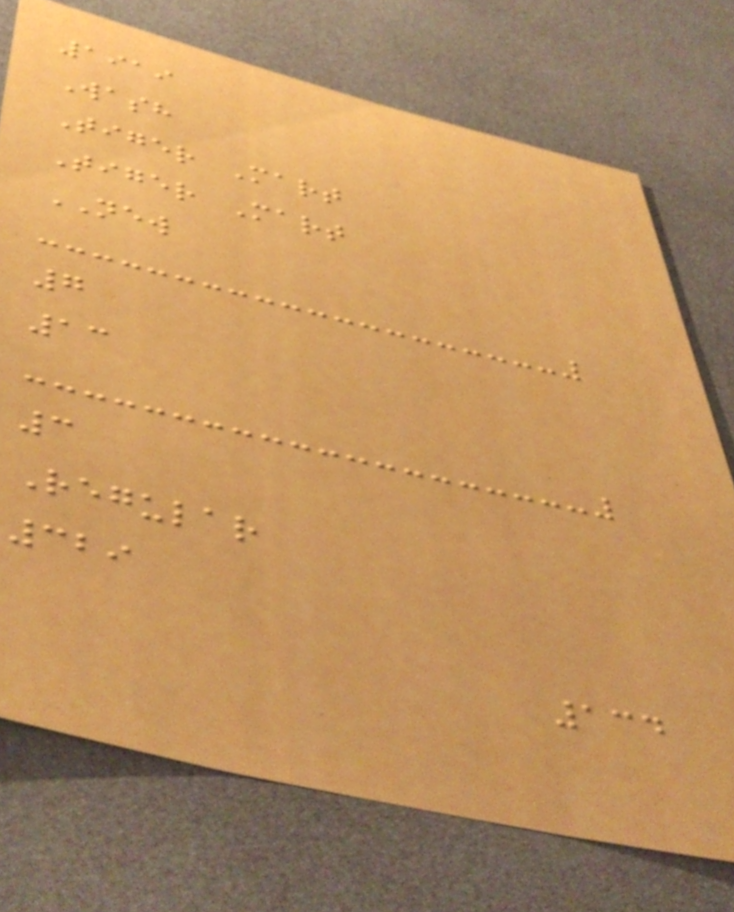1919
Wash
Tiger Mart
Tiger Mart
NEW
7
13
3
Regular
329
134
